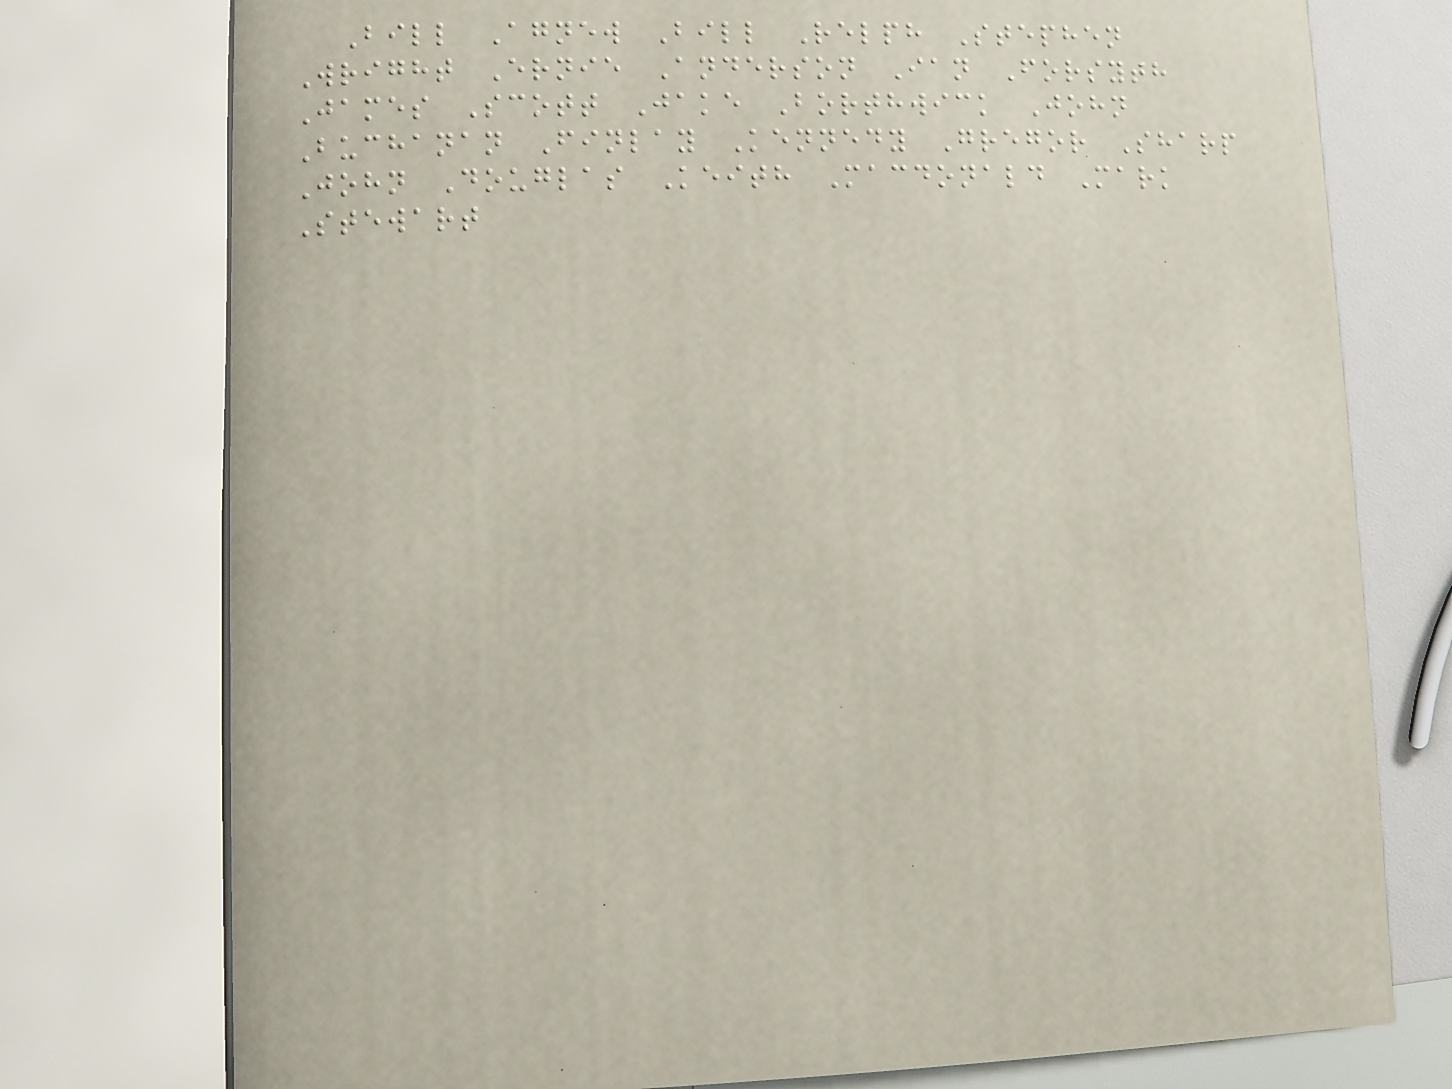Bill Agnew Bill Relph Stephen
Wright Ernie Anderson Ian Forsyth
James Scott Jake Borthwick John
Buchanan Finlay Kennedy Gregor Sharp
John Douglas Keith Macdonald Mark
Stewart
